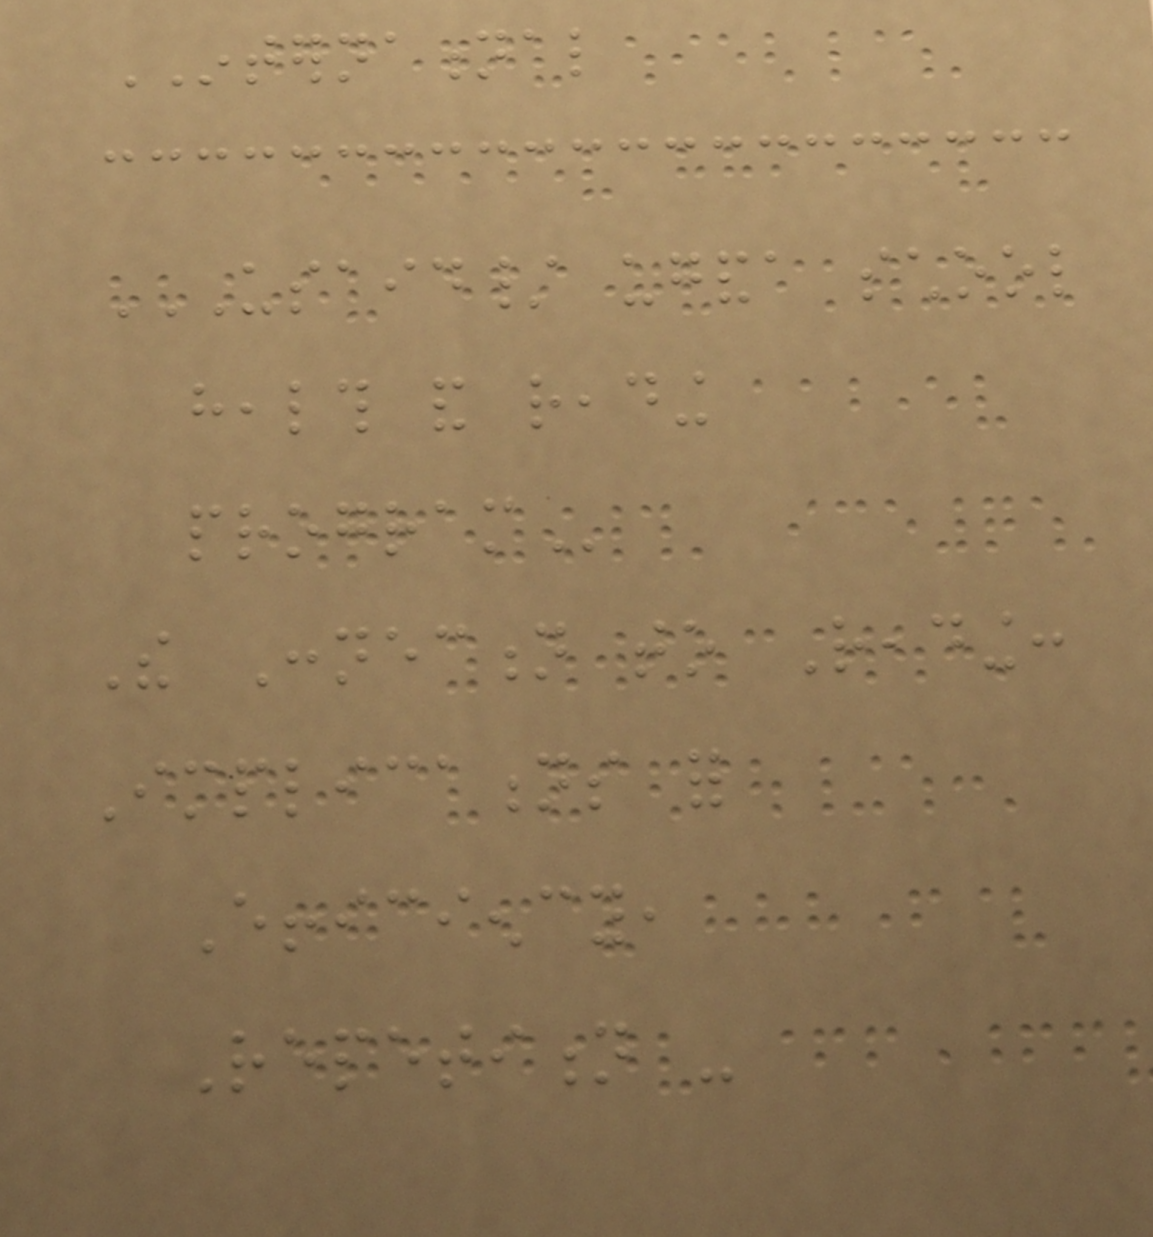INTERNATIONAL
USAID/ UGANDA SCHOOL
HEALTH AND READING
PROGRAM
The Connection to Reading:
Implications for
Efficiency,
Repetition -
